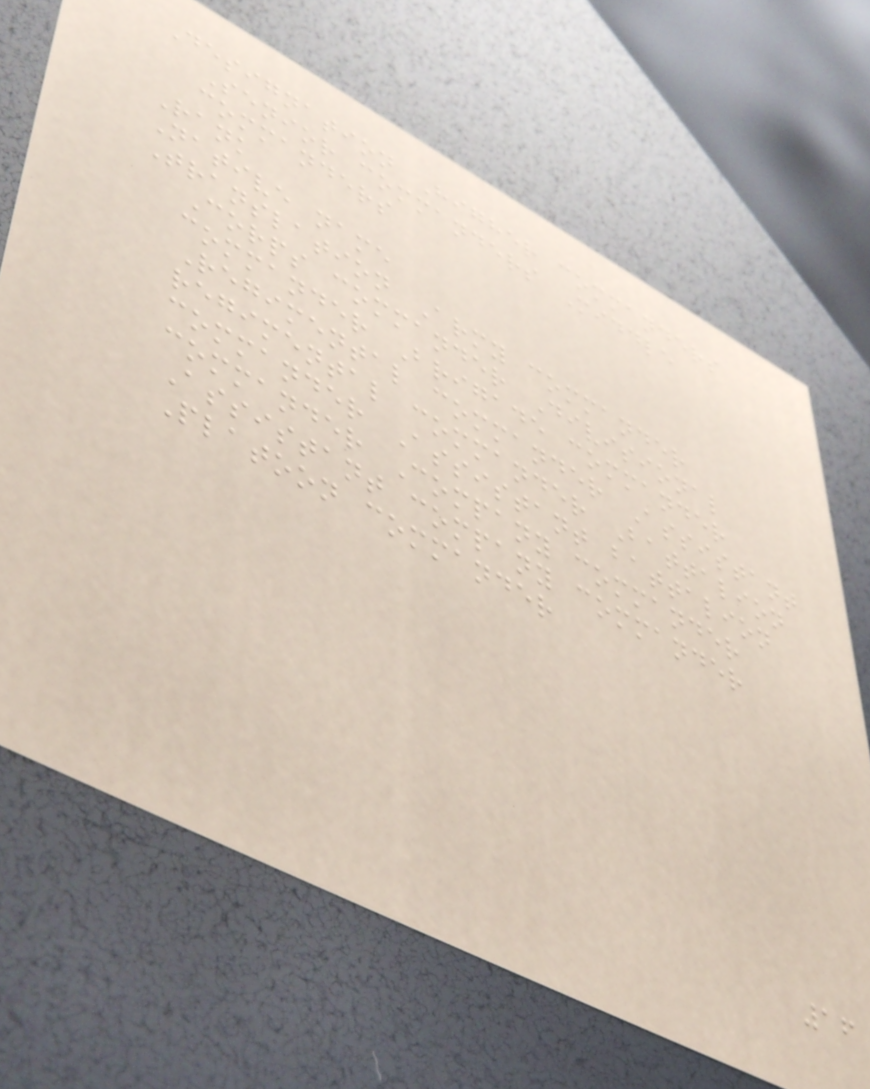Designation Higher commanders
Senior commanders Middle
commanders
Rank
Native name
Translation Army commander
Corps commander Divisional
commander Brigade commander
Regimental commander Assistant
regimental commander Battalion
commander Assistant battalion
commander Company commander
Assistant company commander
Platoon commander
16
